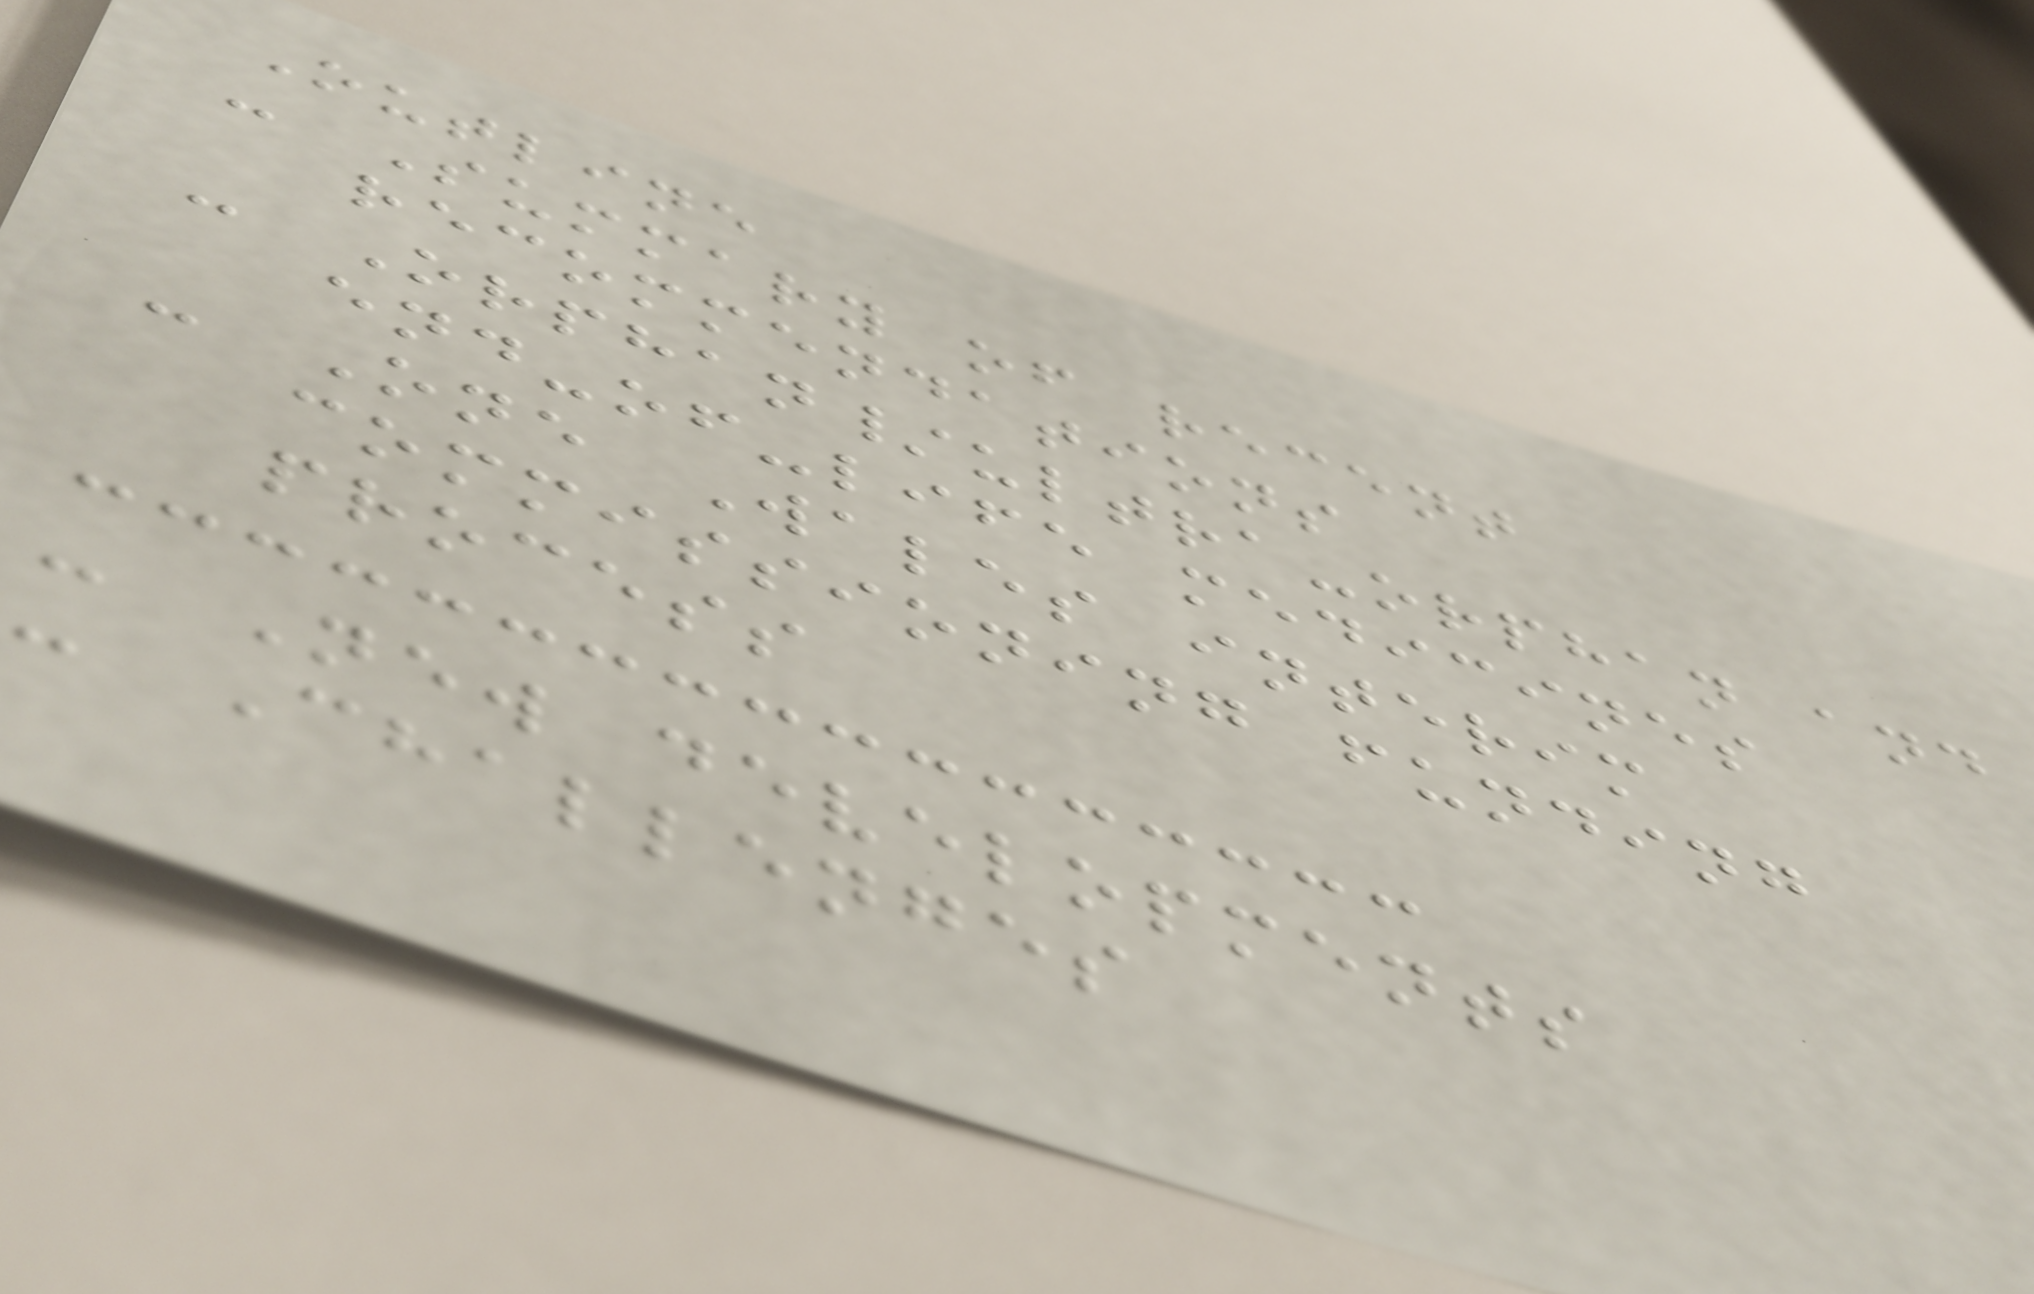Outline
- Summary of recent
recommendations
- Orphan/ultra-orphan and
end-of-life medicines
- One Wales interim
commissioning funding
process
- New developments
- Challenges
